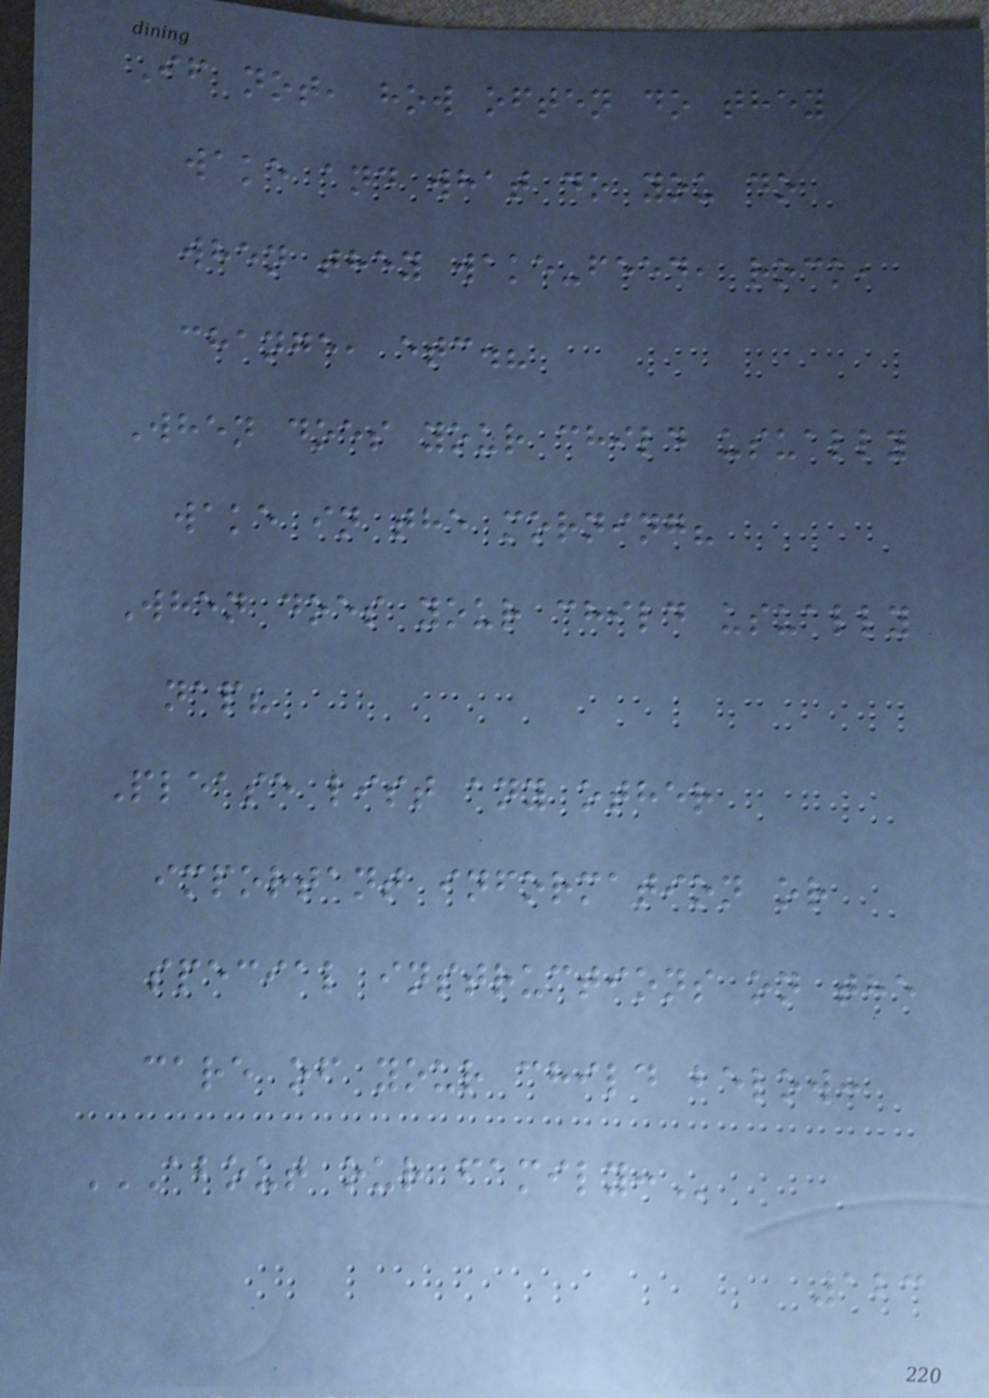If not, how often do they
wake and what do you do
when they wake-feed, rock,
change, etc.?
When does your child usually
wake in the morning?
When does your child usually
nap?
Please list any other
important information or
special instructions on the
care of your child below:
ABOUT OUR FAMILY:
123
